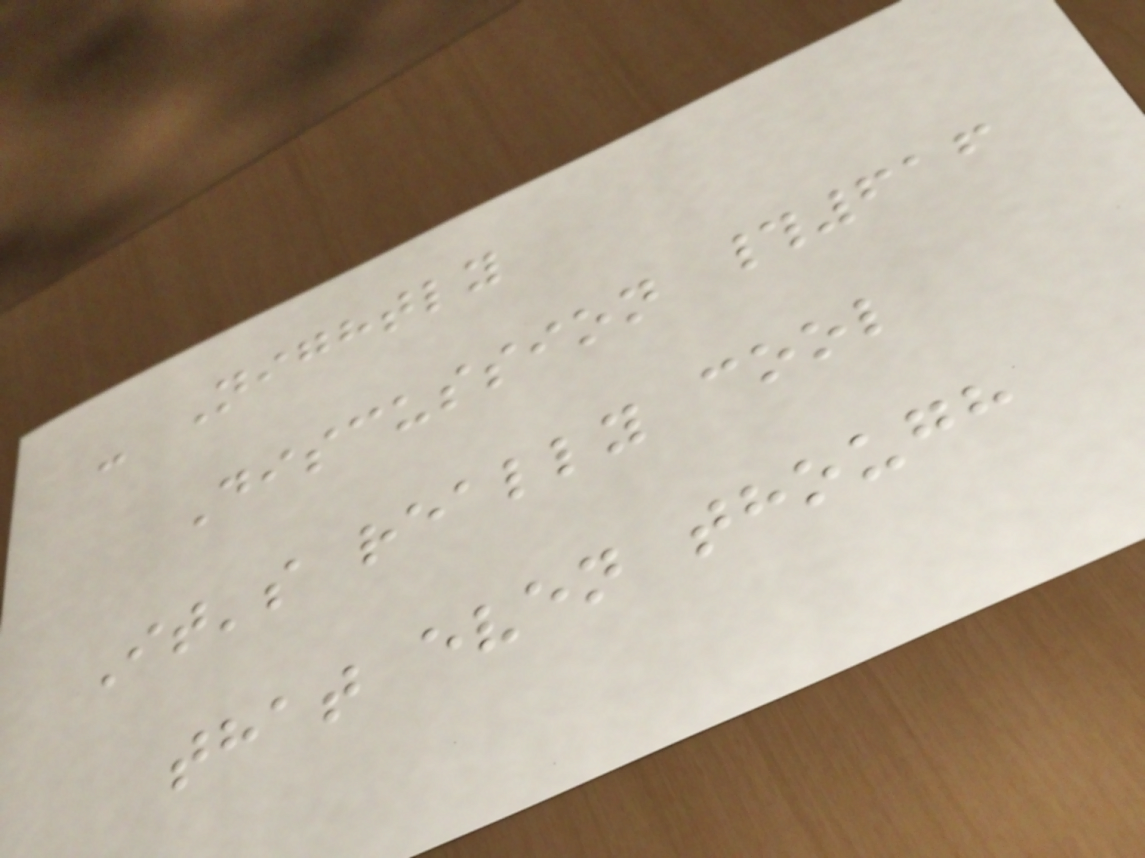- Nightly
Discussion #616
It's really cool
that even though
